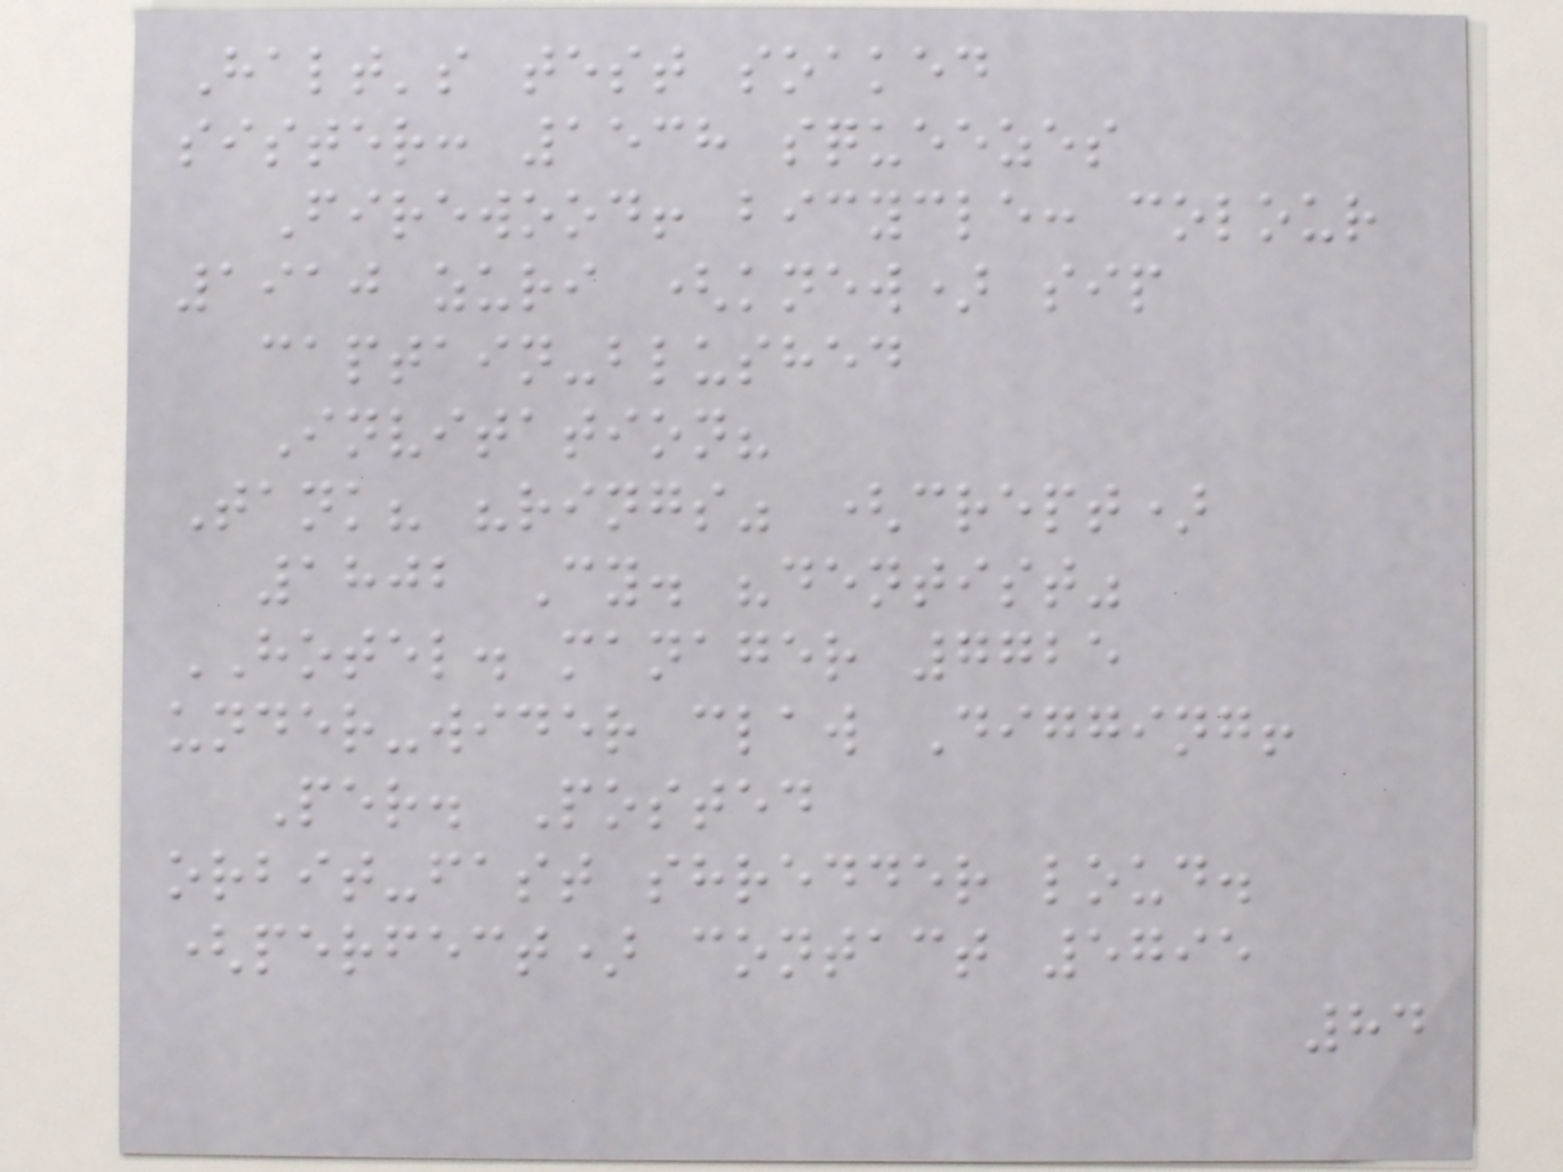Halt's test soaked
sister: 1538 squeezes
Firewood! bicycle: colour
1910 zuri (knew) sip
captain-blushed
Invitation?
Tank? "rings" (crept)
1802 Cy. "dentist"
HOTEL. manager 7725
under-wider claw Digging!
Per. Posted
orbit-fast shredder loud.
(perfect) contact 5795
84
